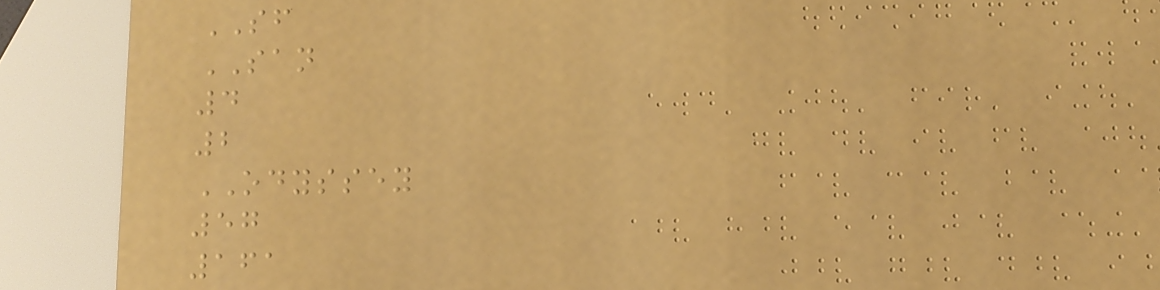SF
SAN
4
2
ODYSSEY
57
161
